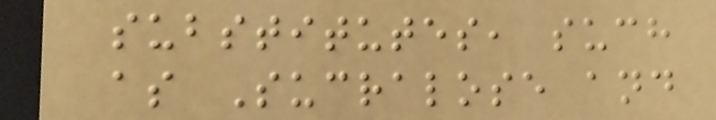substitutes, such
as Sucralose and
